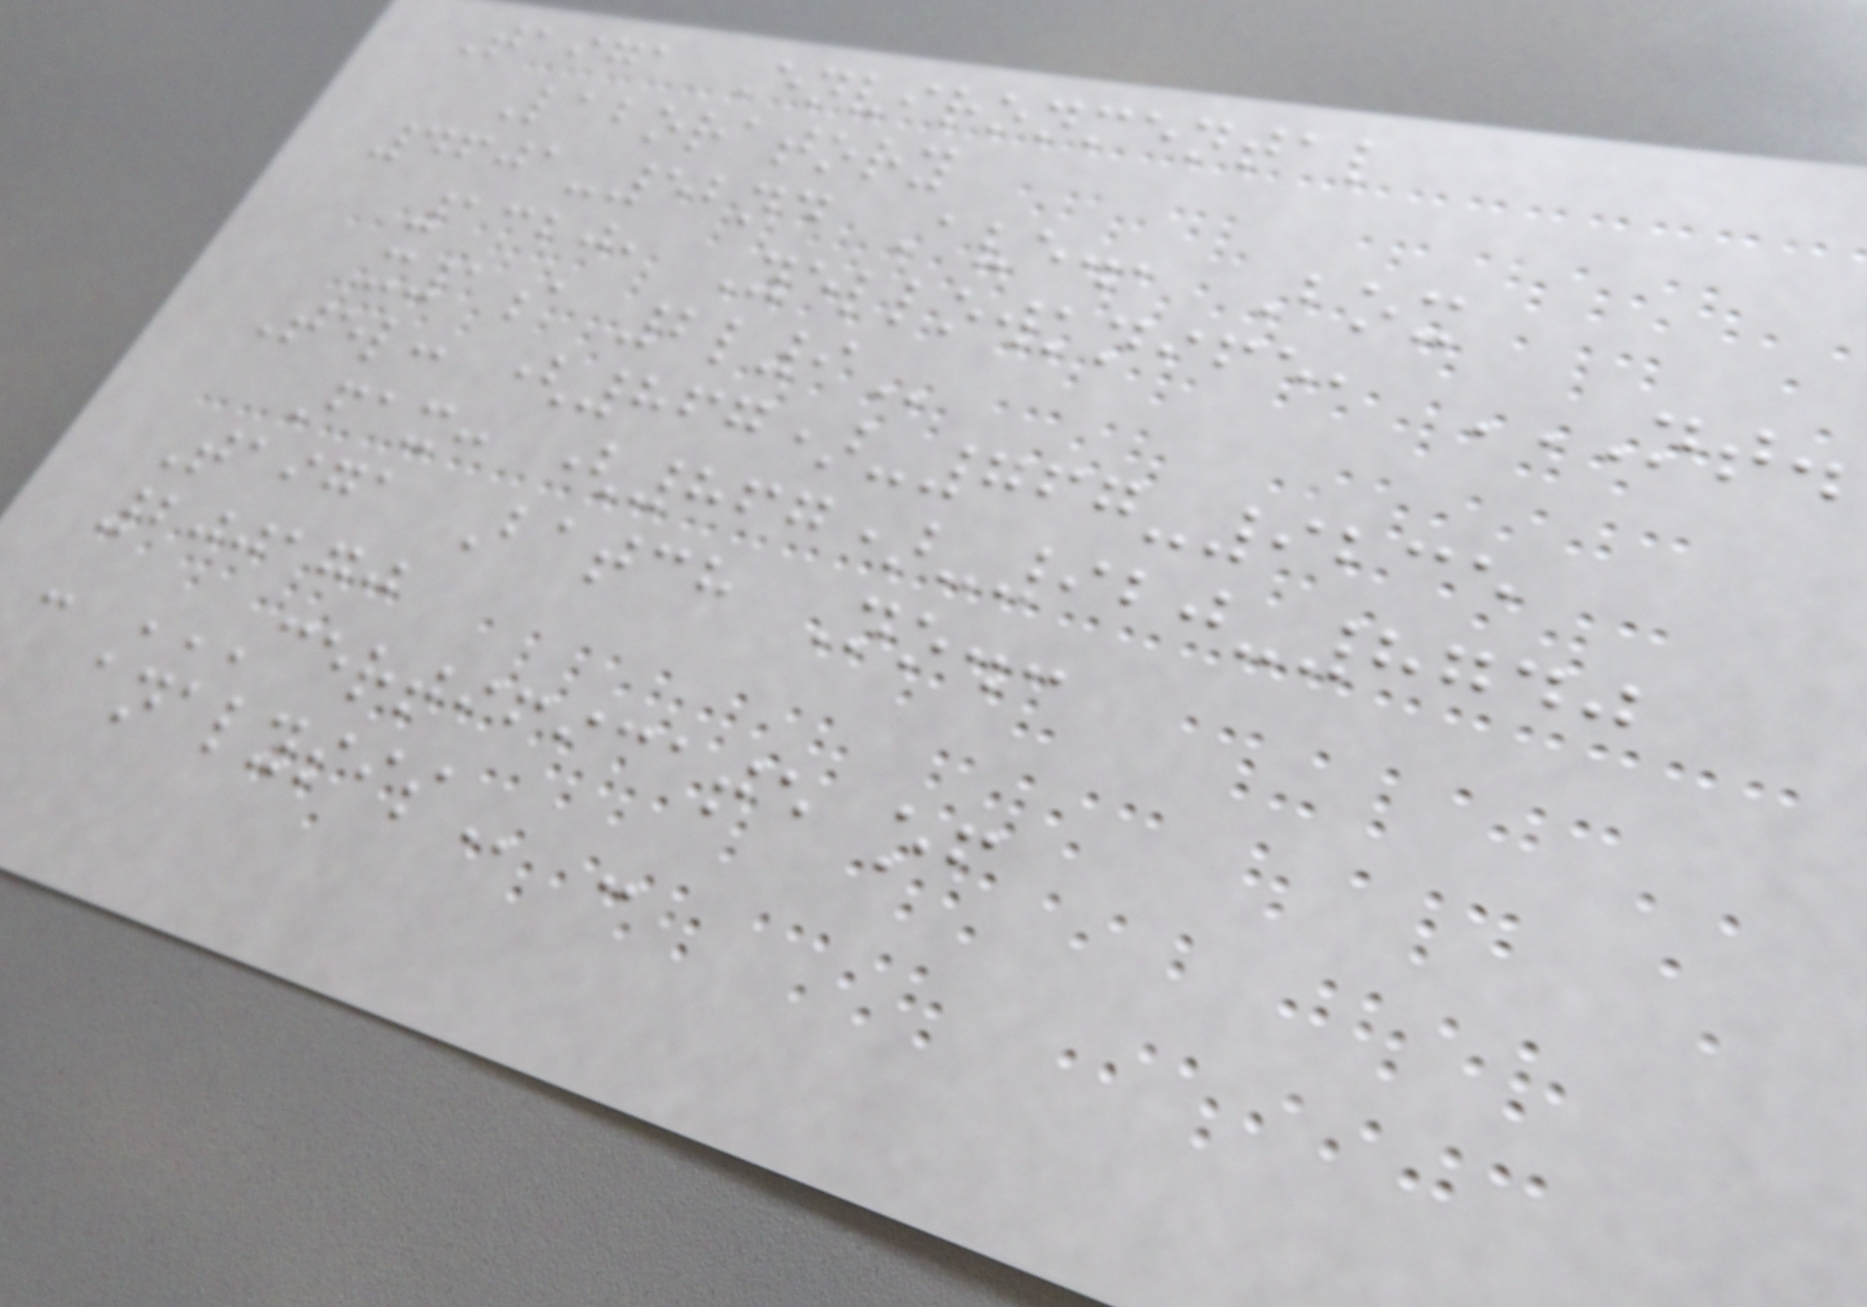Taiga Environmental
Laboratory
4601-52nd Ave., Box
1320, Yellowknife, NT.
X1A 2L9
Tel: (867)-767-9235
Fax: (867)-920-8740
Taiga Batch No.:
200170
- CERTIFICATE OF
ANALYSIS -
